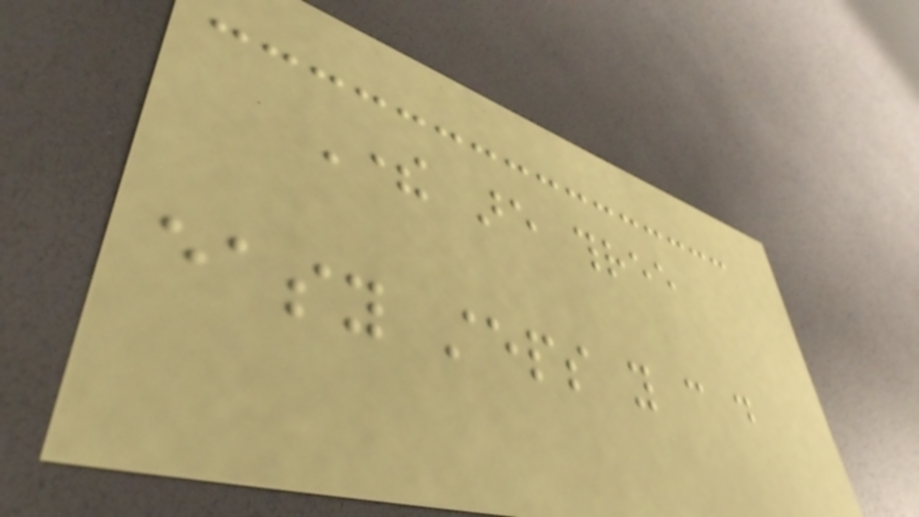There are three
easy steps you can do
